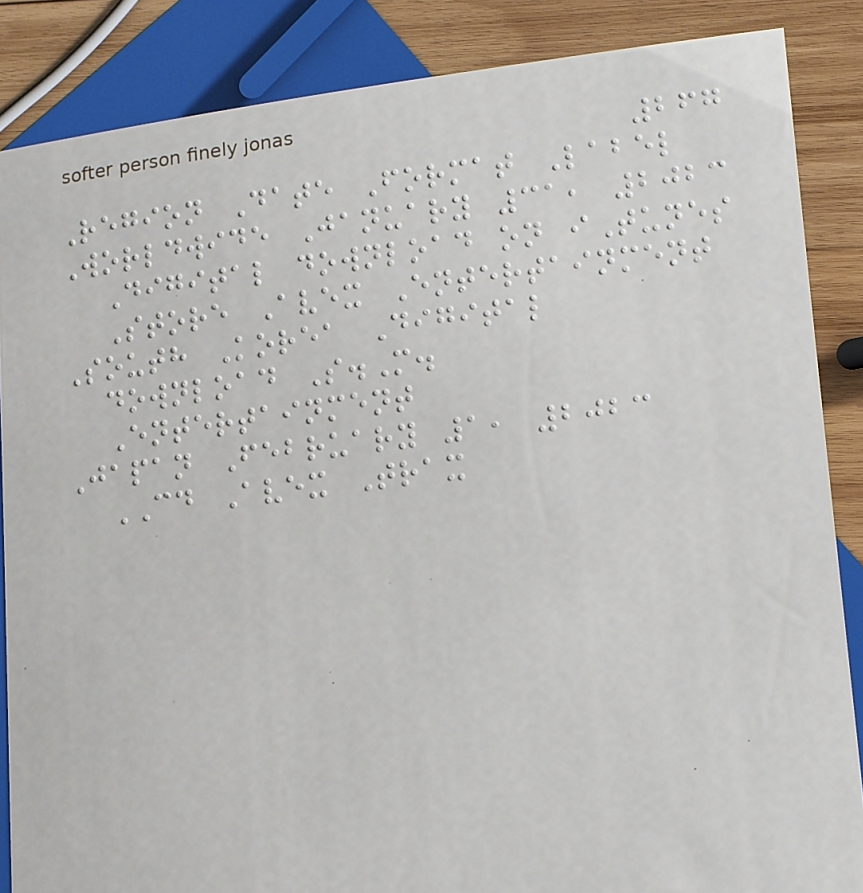267
Region Date Format Label
Worldwide January 31, 2023
Digital download on iTunes
Store Avex Entertainment
South Korea Digital
download S.M.
Entertainment
Japan February 1, 2023
CD Avex Trax
